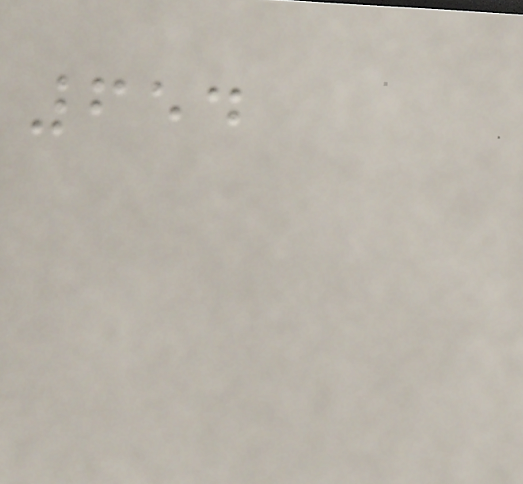654
